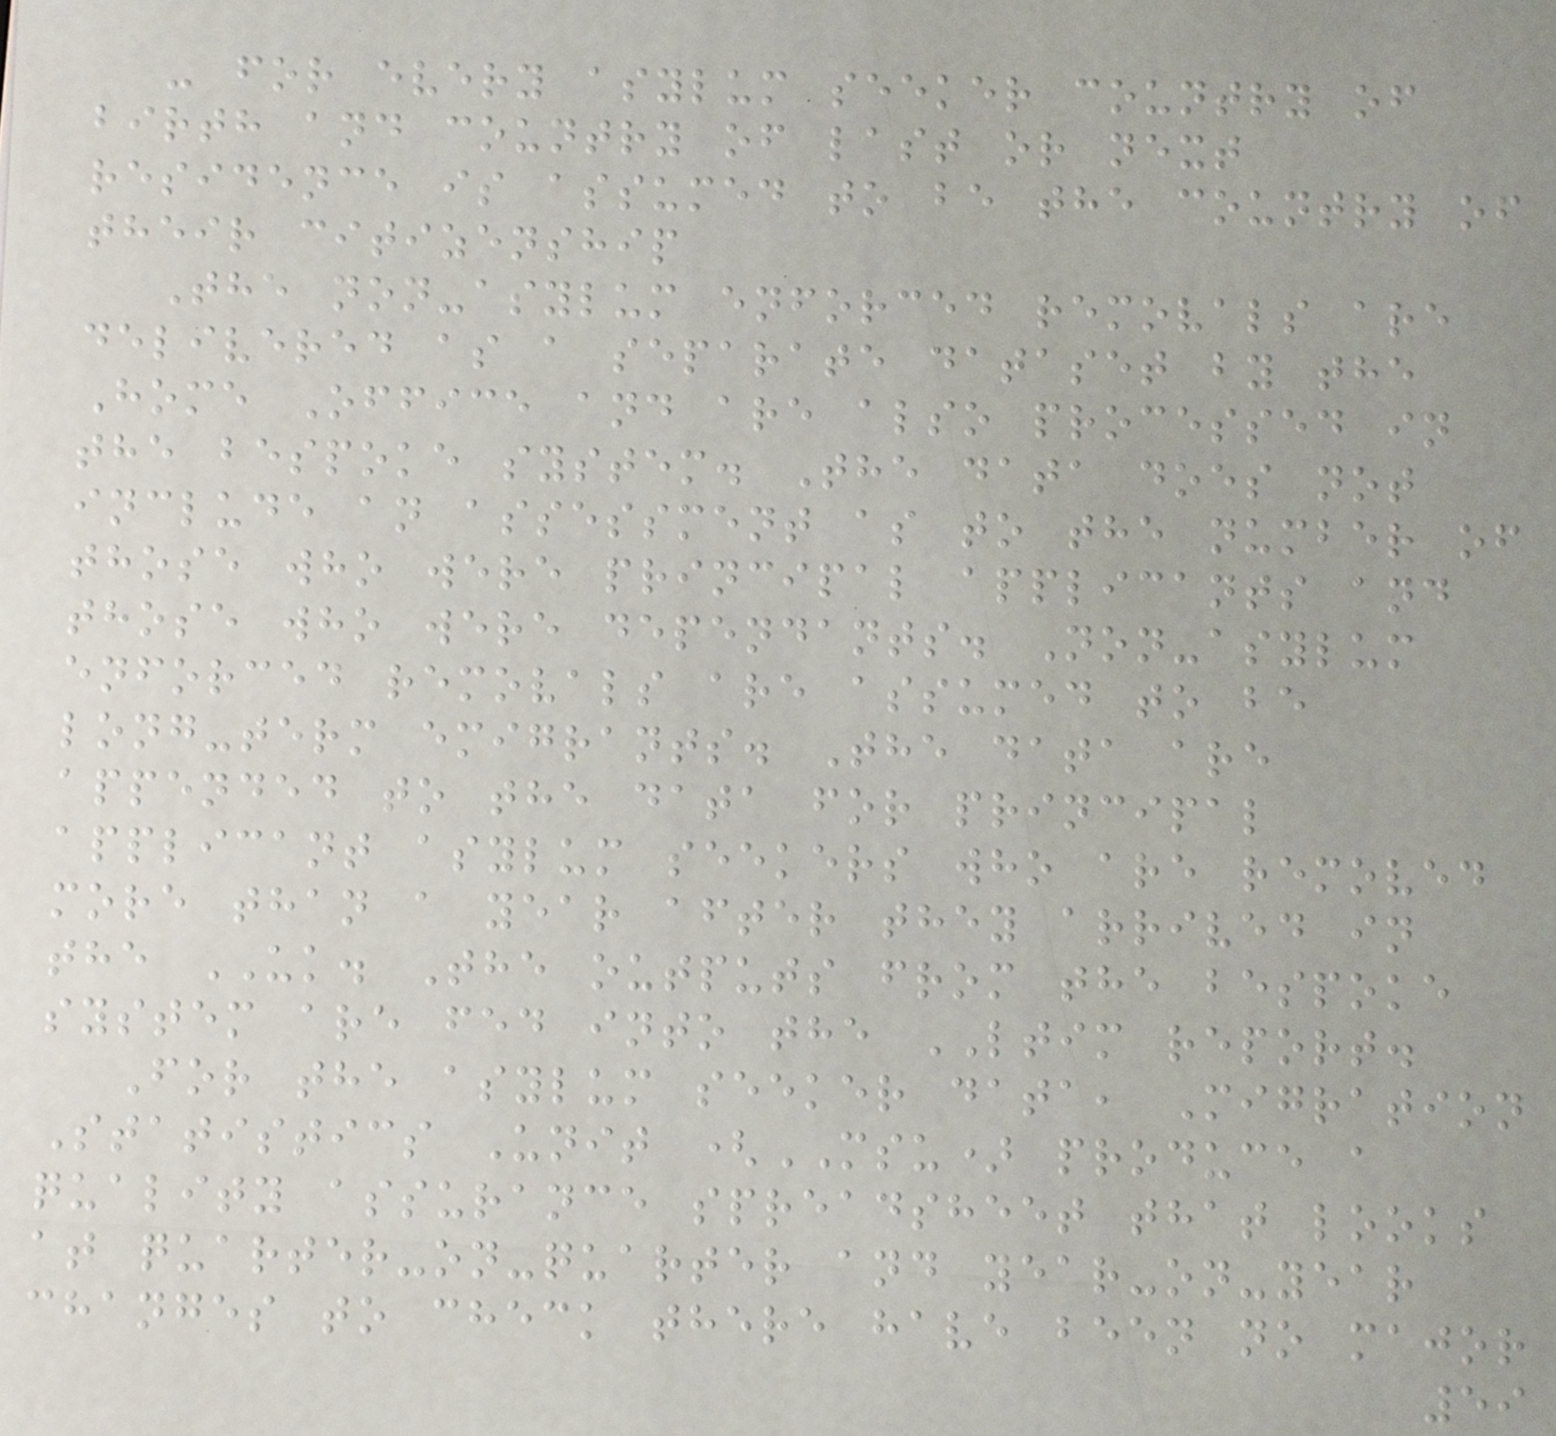- for every asylum seeker country of
birth and country of last or next
residence is assumed to be the country of
their citizenship
The non-asylum enforced removals are
delivered as a separate dataset by the
Home Office and are also processed in
the bespoke system. The data does not
include an assessment as to the number of
those who were principal applicants and
those who were dependants. Non-asylum
enforced removals are assumed to be
long-term emigrants. The data are
appended to the data for principal
applicant asylum seekers who are removed
more than a year after they arrived in
the UK. The outputs from the bespoke
system are fed into the LTIM report.
For the asylum seeker data, Migration
Statistics Unit (MSU) produce a
quality assurance spreadsheet that looks
at quarter-on-quarter and year-on-year
changes to check there have been no major
59
